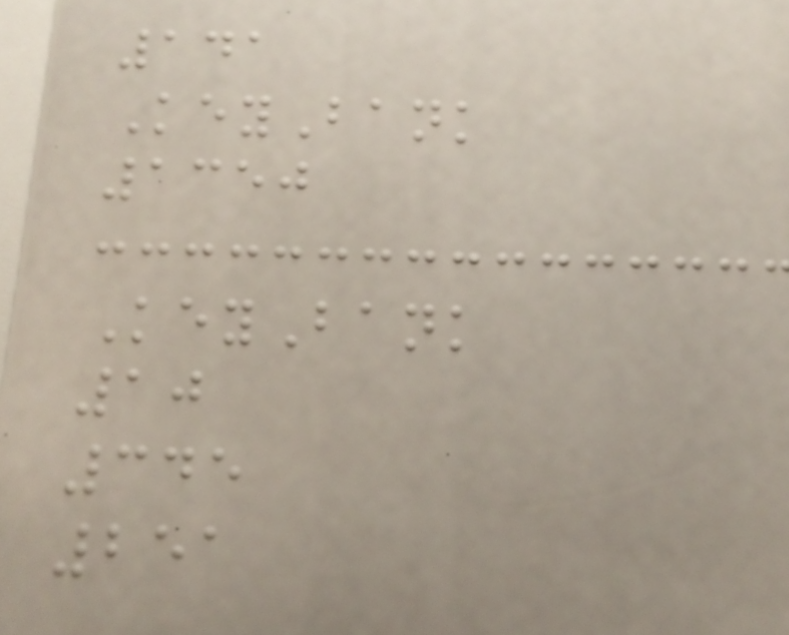141
KeyBank
1350
KeyBank
10
345
251
